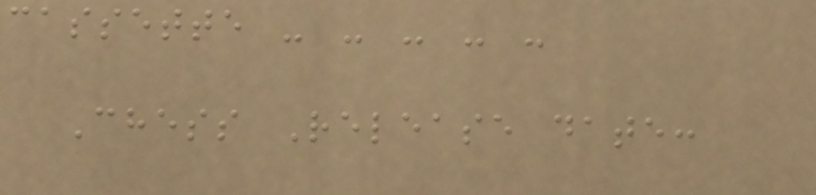cassette - - - - -
Chess Release date:
